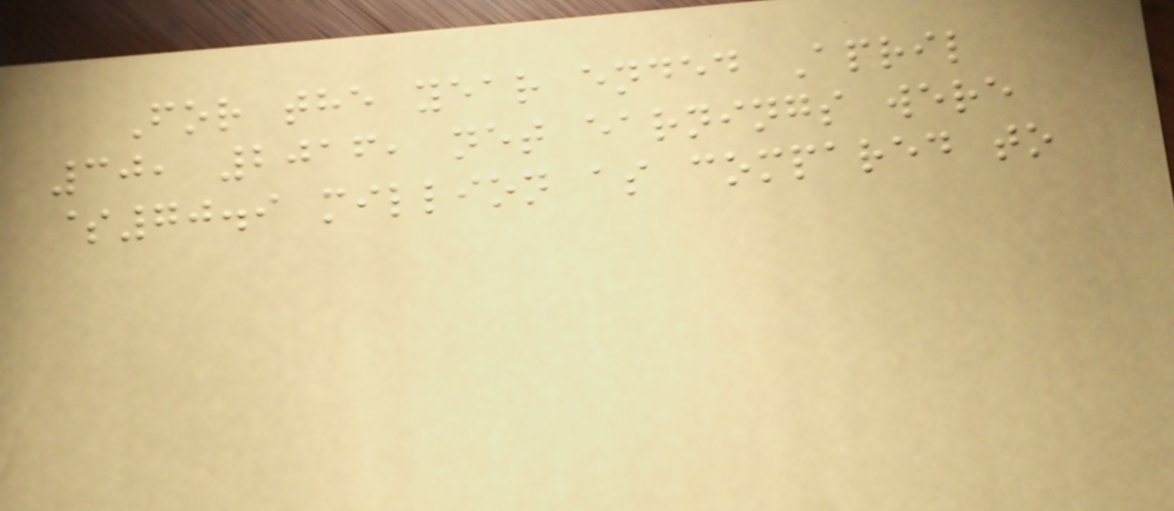For the year ended April
30, 2016, net earnings were
$70.9 million as compared to
